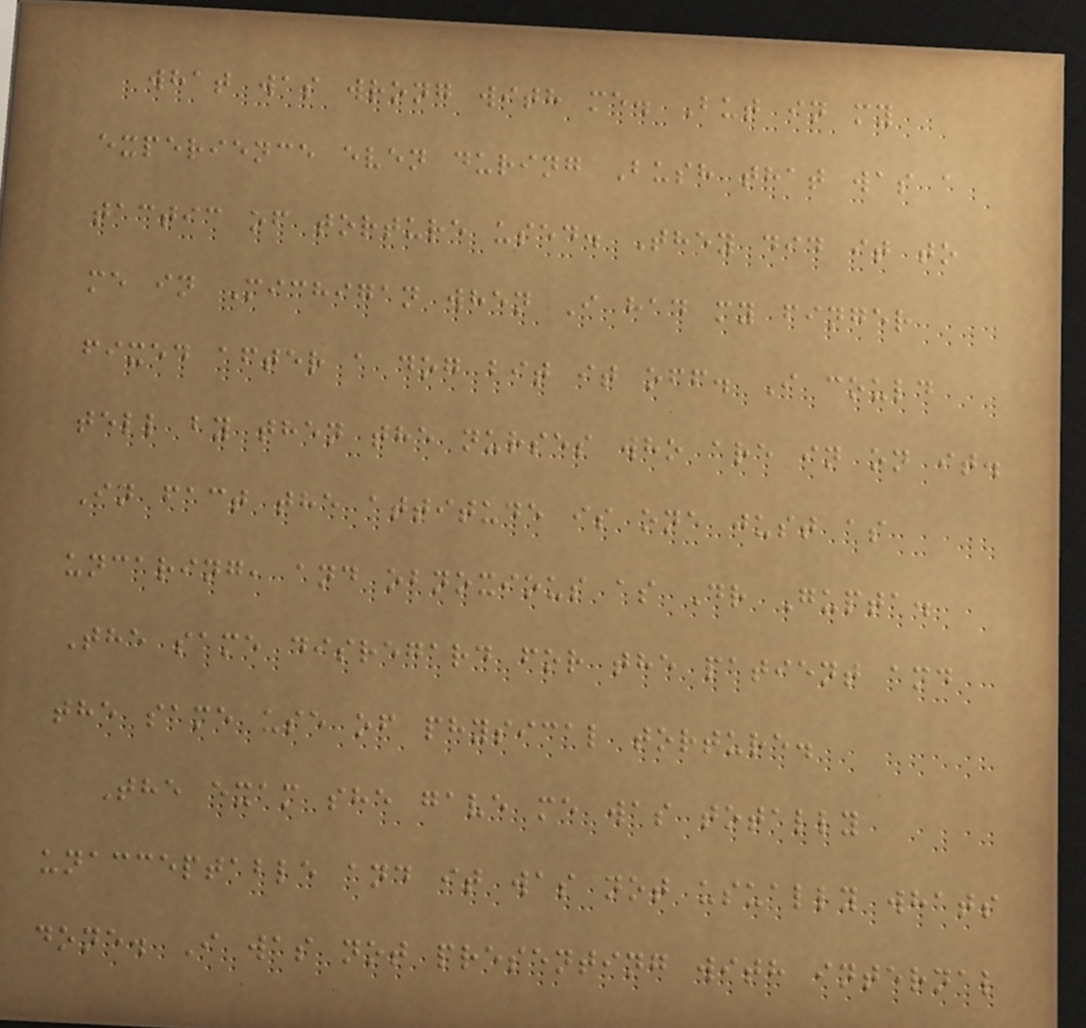what was wrong with me. But in my
experience even during Bush that was a
tactic of torture used. They did it to
me in Michigan when I had my finger
fixed after a dog bit it off. I could
tell by then the nurses who are in on it.
In fact the attitude is one just as
uncaring, and obnoxious as Dr Gupta.
The same disregard for the patient and
the same use of physical torture.
The exam she gave me was totally
unacceptable and it was not usually whats
done. I was not presenting with internal
